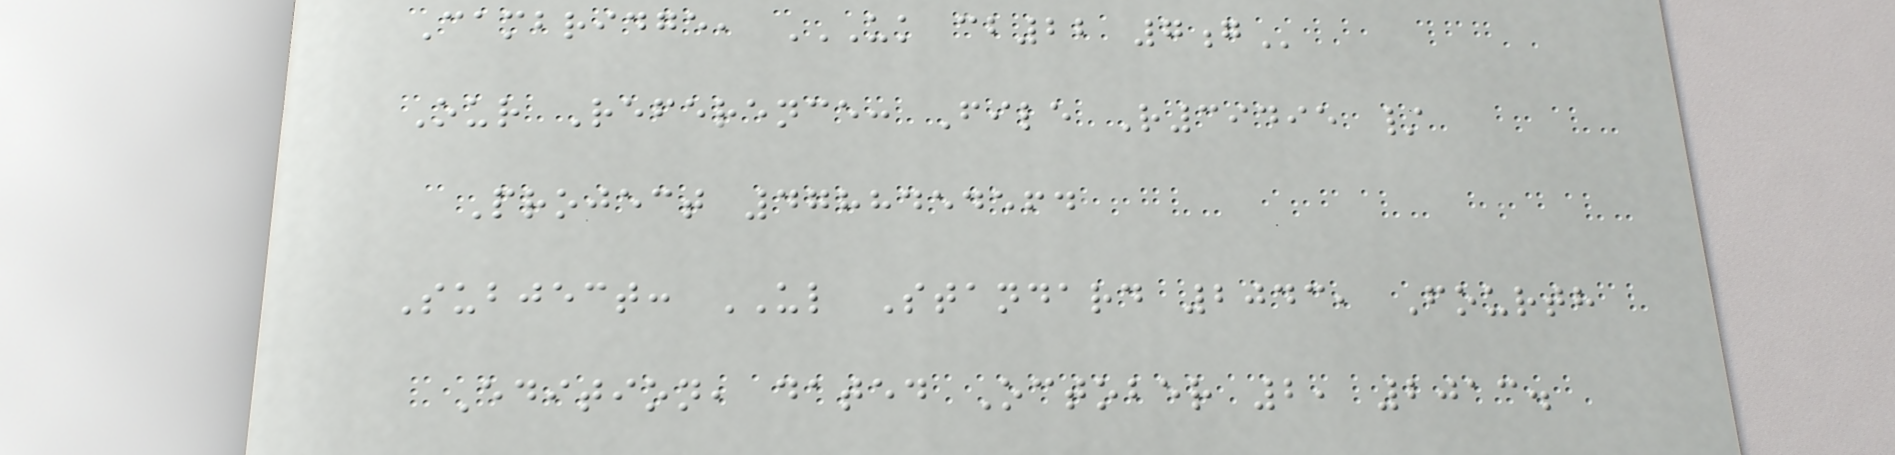Cambridge, UK CB22 7G
Our Reference: File R39495 /
Project 4788454564
Subject: UL Standard 2043, Fourth
Edition, dated October 2, 2013.
